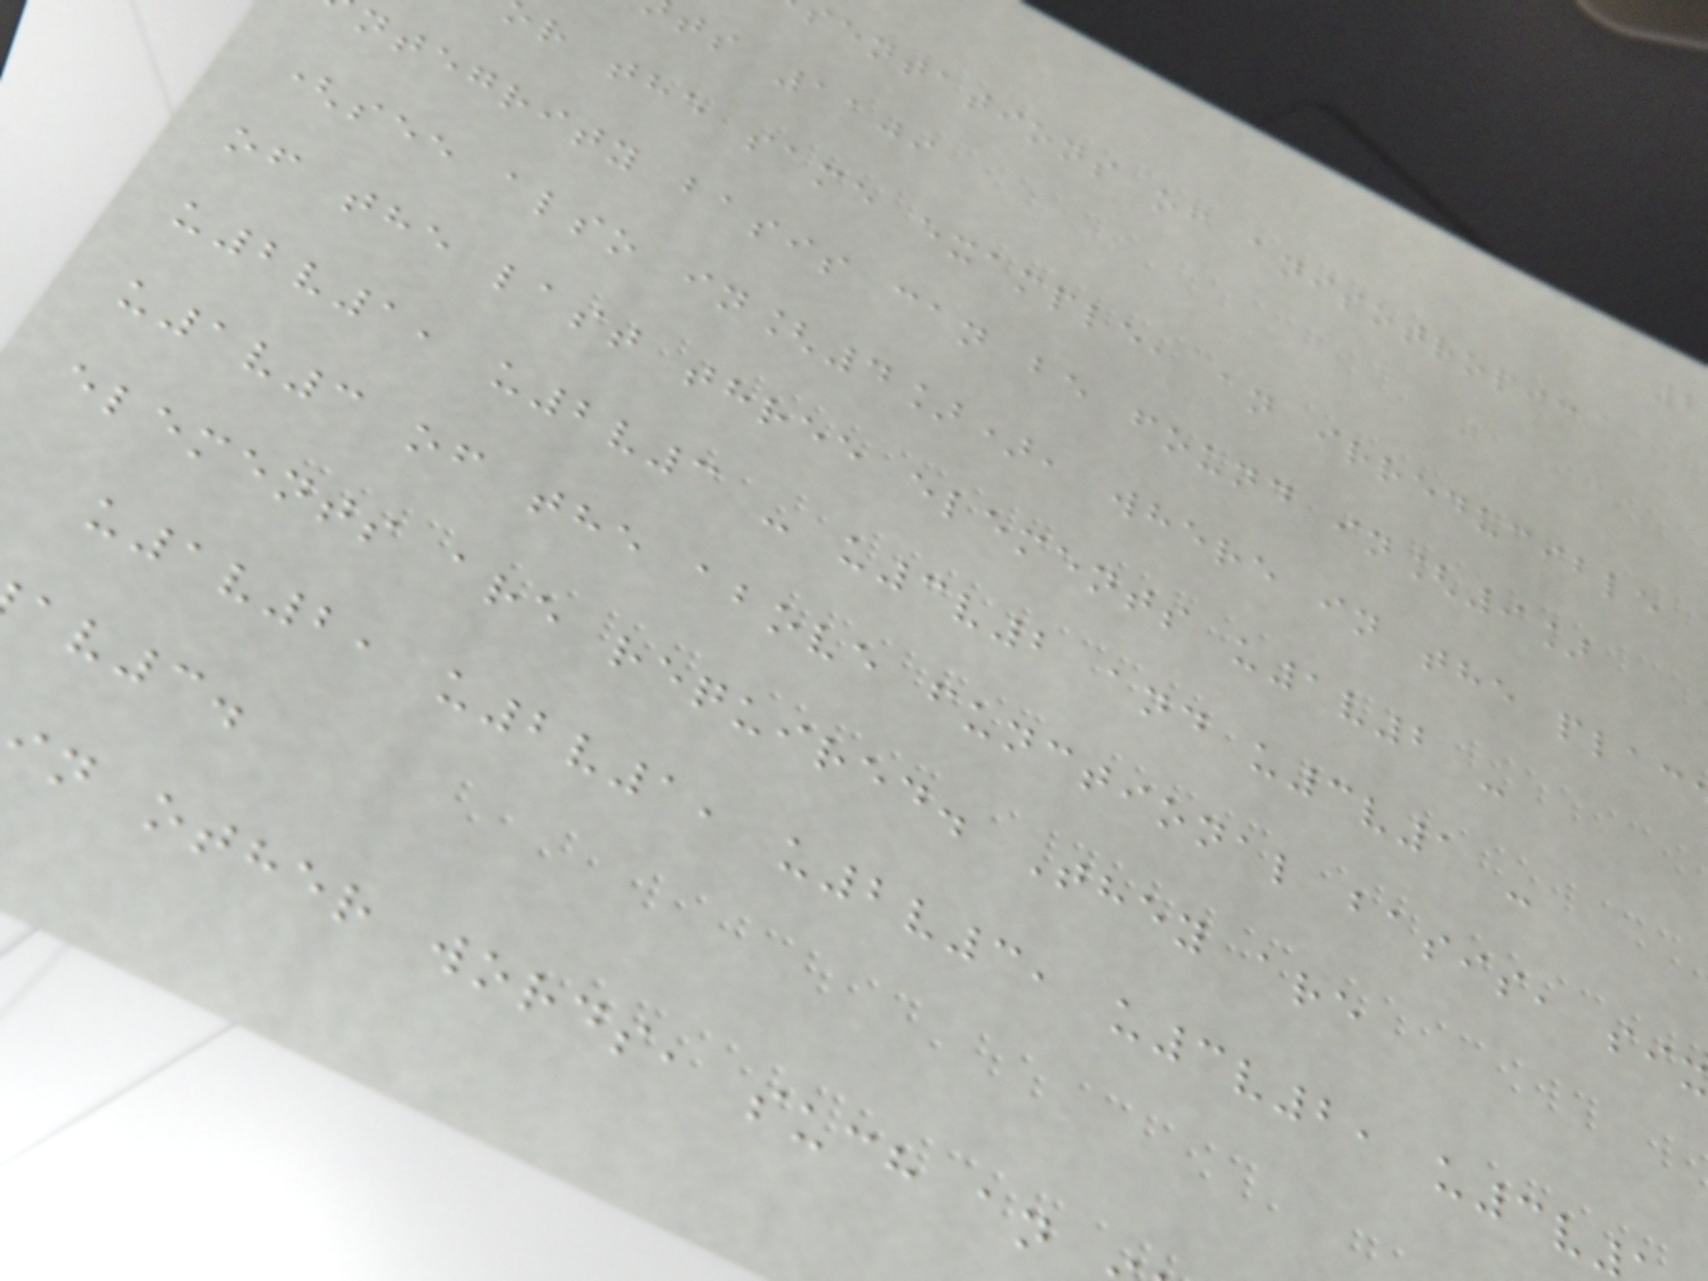entations of anisotropic
ts 1109
r the same example, an irreducible
ntegrity basis can be found in[9]
(see also in[4]), where in the plac
of the last three elements u1v2 -
u2v1, u2v3 - u3v2 and u3v1 -
u1v3 of the above functional basis, six
elements are required. They are
u1v2, u2v1, u2v3, u3v2, u3v
v3.
n other words, such an
